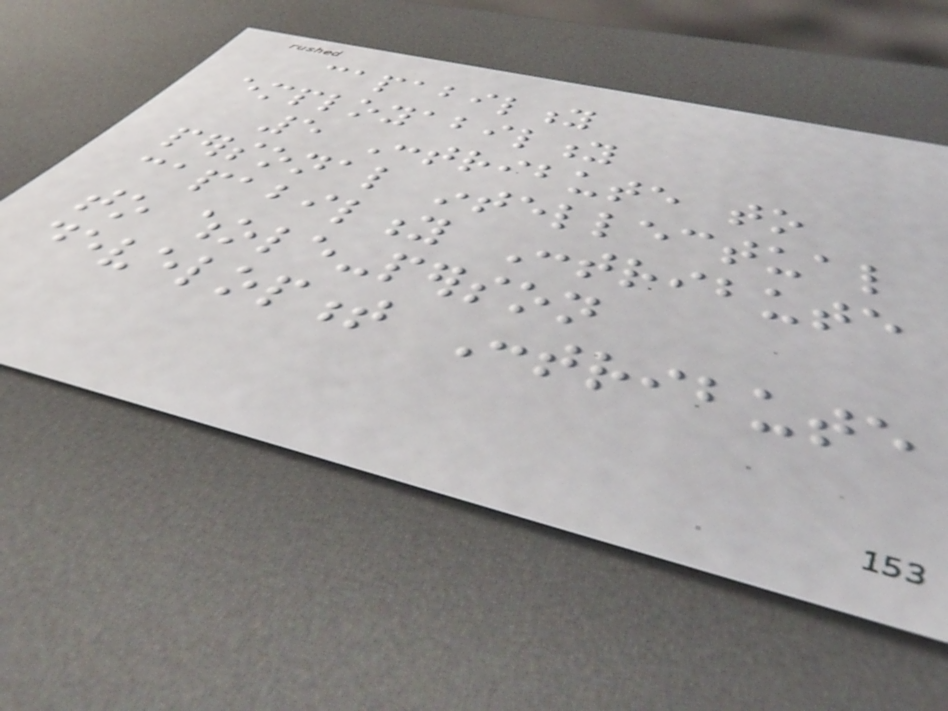capability
employability
5 Contribute to
personal intellectual
capability Contribute
to whole-person
development Contribute
